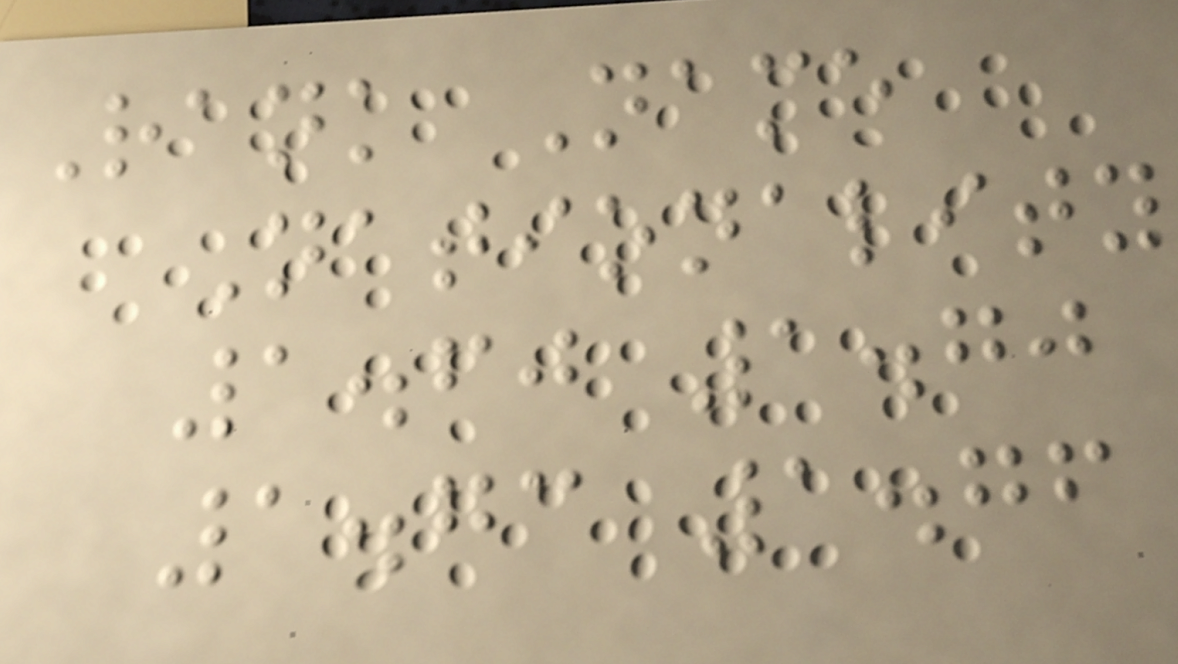Rank Name
Nationality
1.60 1.70
1.73 1.76
